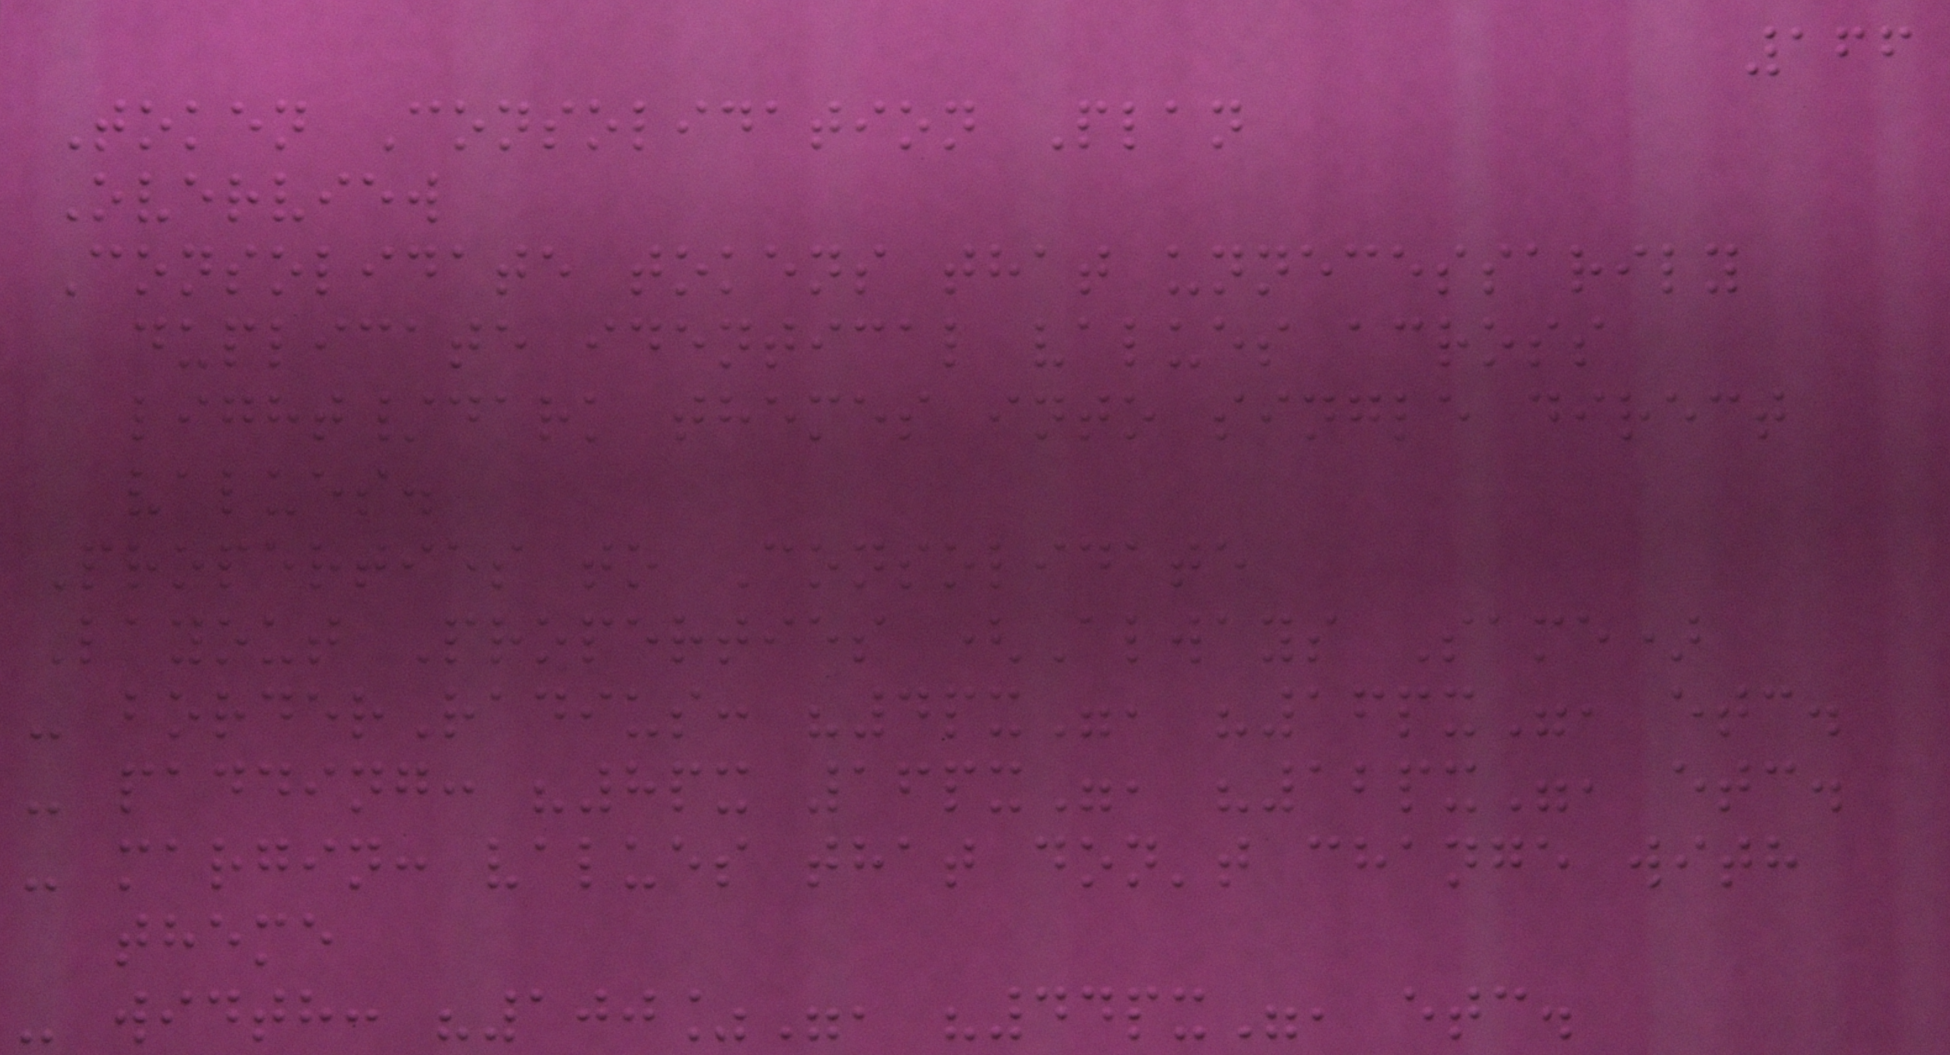166
Token Consolidation Plan
Overview
Consolidate tokens that unnecessarily
duplicate identical values across
light/dark themes into single direct
values.
Properties to Consolidate
Layout Properties (Always Same)
- borderRadius: "4px", "16px", etc.
- padding: "8px 16px", "12px", etc.
- margin: values that don't change with
theme
- width: "100%", "44px", etc.
